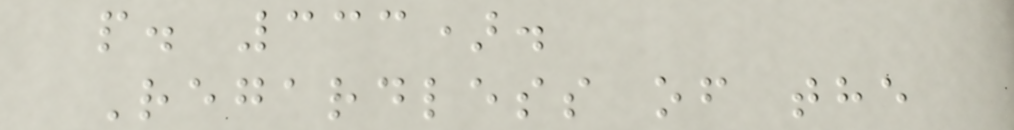p. 333).
Regardless of the
